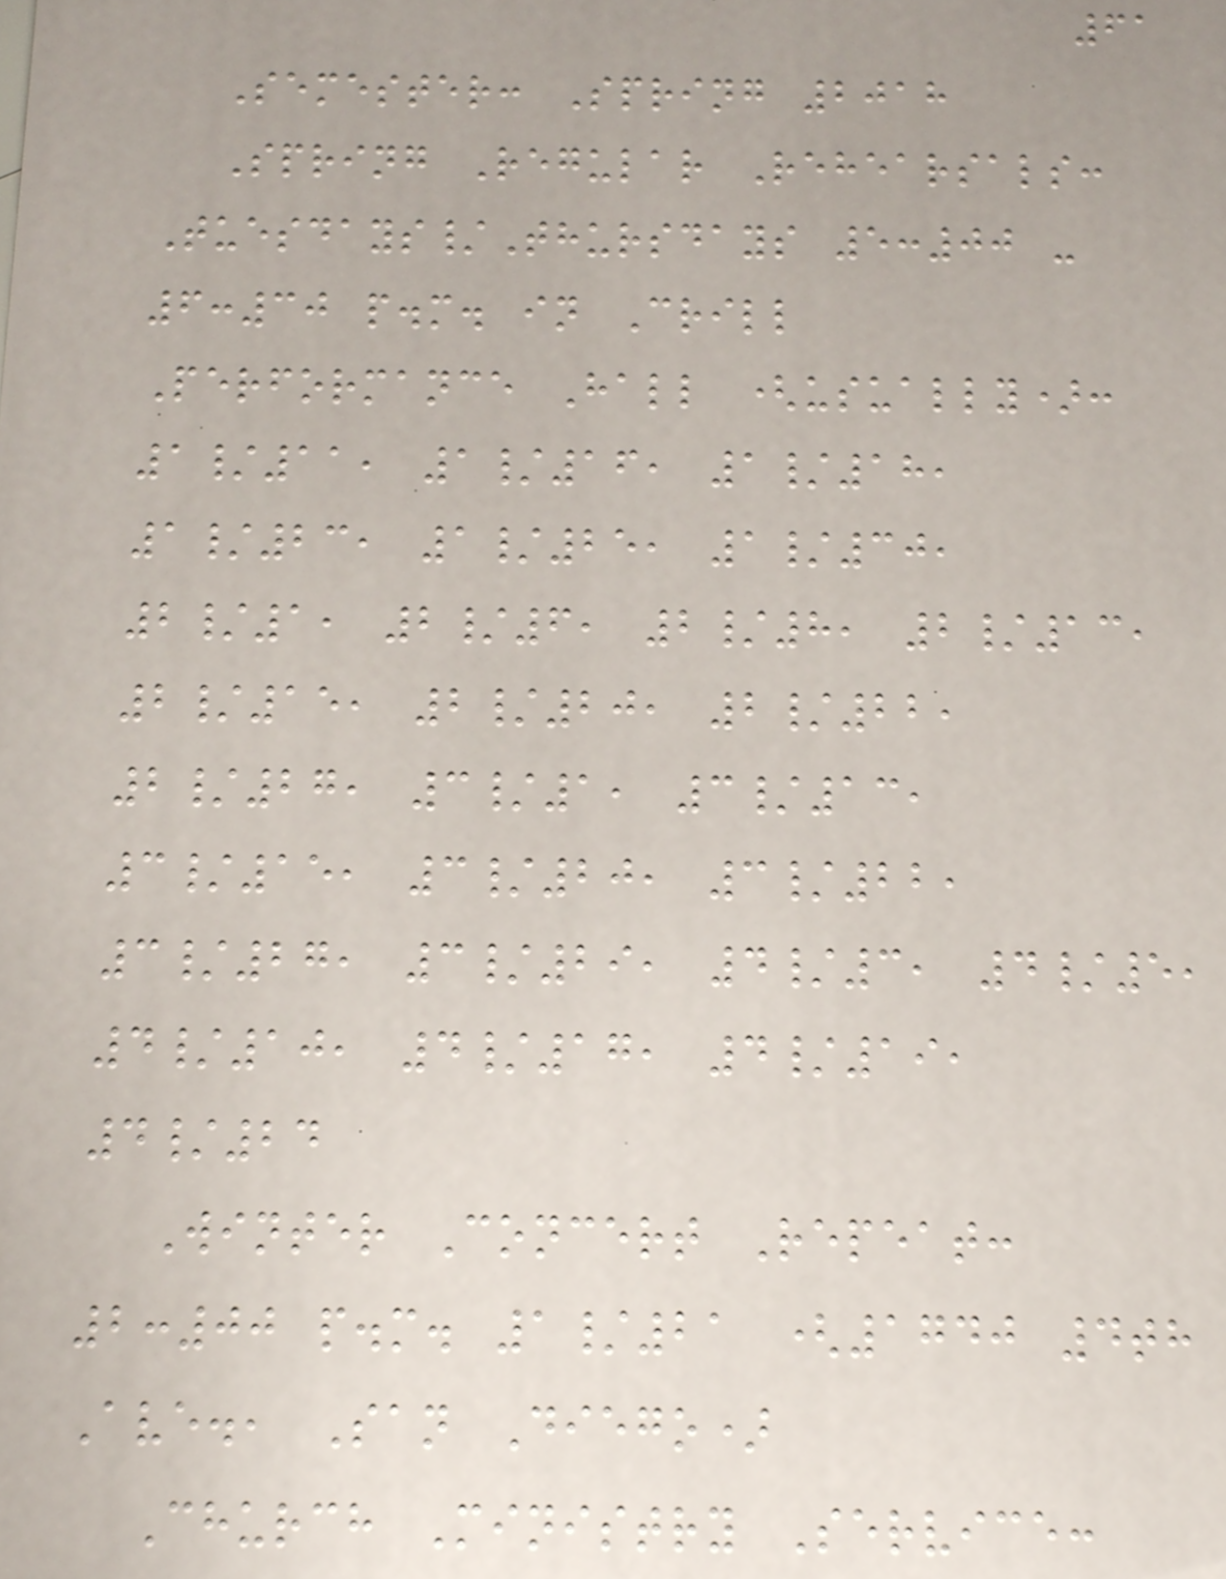61
Semester: Spring 2018
Spring Regular Rehearsals:
Tuesdays/Thursdays 5:00 -
6:30 p.m. in Crill
Performance Hall (usually):
1/11, 1/16, 1/18,
1/23, 1/25, 1/30,
2/1, 2/6, 2/8, 2/13,
2/15, 2/20, 2/22,
2/27, 3/1, 3/13,
3/15, 3/20, 3/22,
3/27, 3/29, 4/3, 4/5,
4/10, 4/17, 4/19,
4/24
Winter Concert Repeat:
2:00 p.m. 1/21 (1740 4th
Ave., San Diego)
Church Ministry Service:
